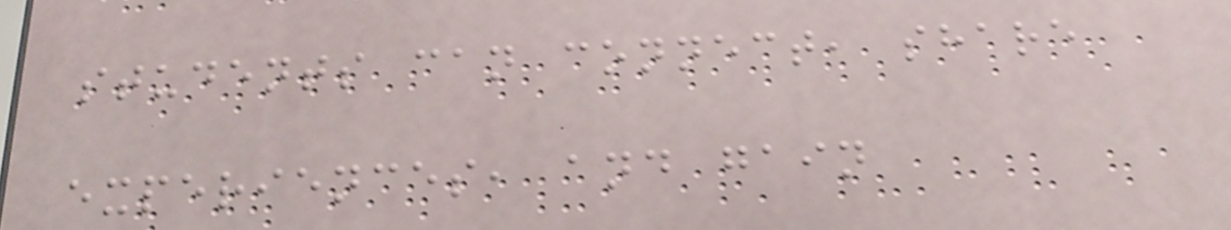students can connect, share
experiences, and gain
